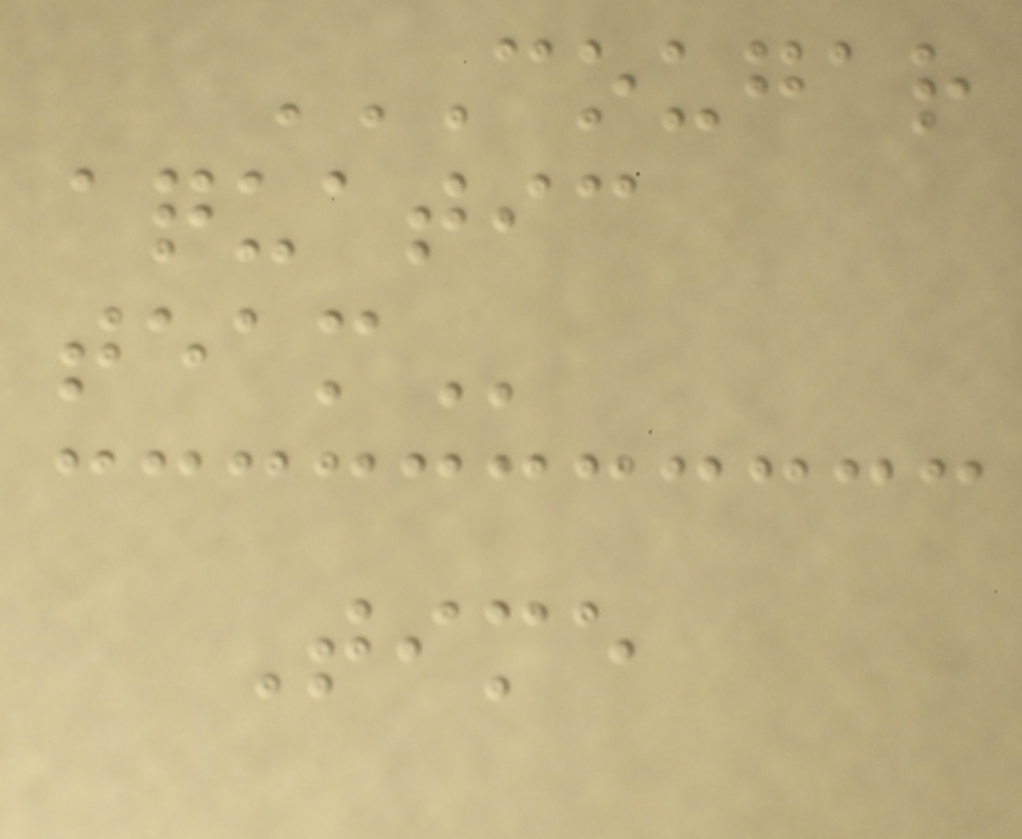COUGAR
AQUATIC
TEAM
Time
